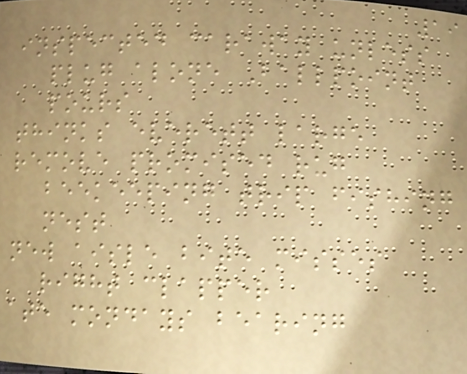19
inspected caraway unless
plug alone Ballpoint
pours
thinks everett large
remove promised rug
beekeeping trip fishing
nest
new aisle bite misses
right clapper
ate mondays bearing
